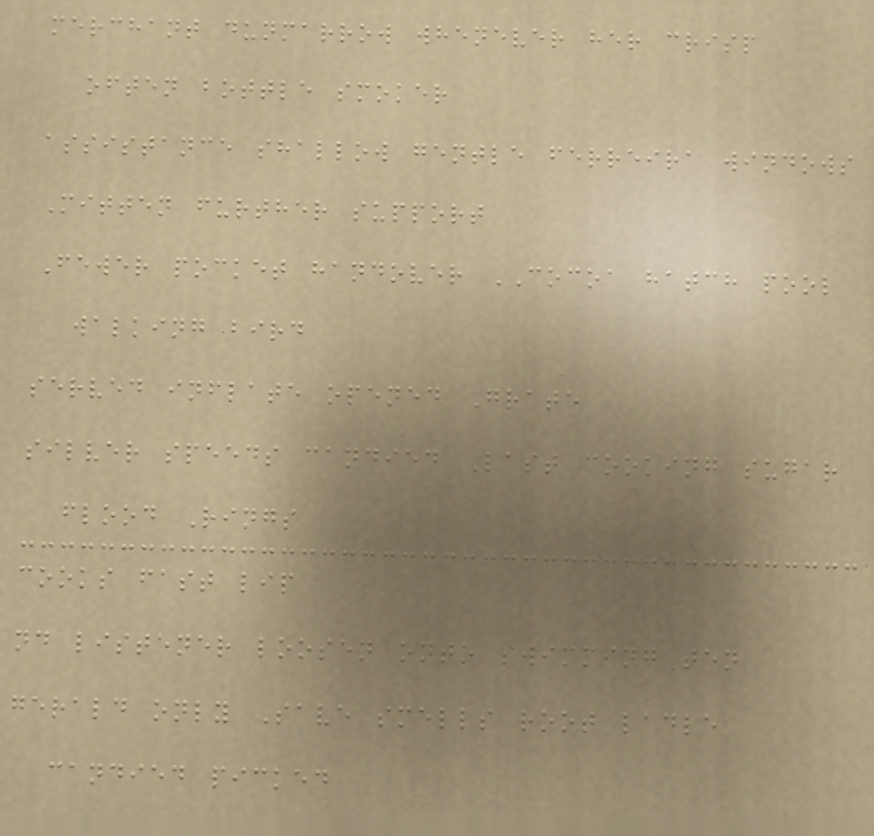merchant dunmarrow whenever her crisp
often bottle smoker
assistance shallow gentle ferreira windows
Mitten further support
Fewer pocket handover COCOA hatch pool
walking bird
served inflate opened Grate
silver speeds candied Last cooking sugar
flood Rings
cooks fast lip
nd listener loosen onto swimming ten
gerald only Save smells root ladle
candied picked
